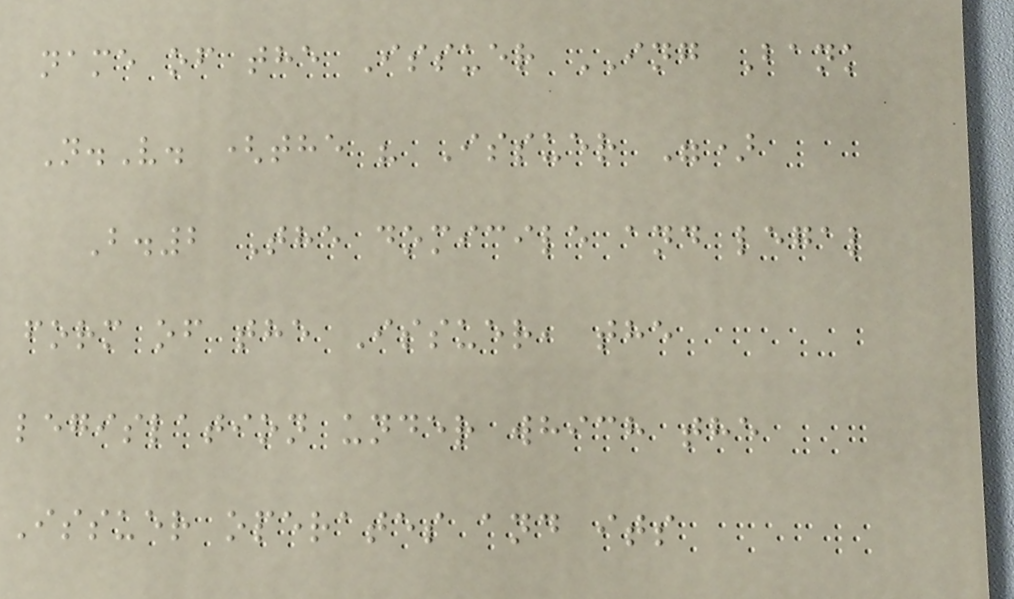name of the Issuer ING Bank
N.V. (the " Issuer ")
B.2 The domicile and legal
form of the Issuer, the
legislation under which the
Issuer operates and its
